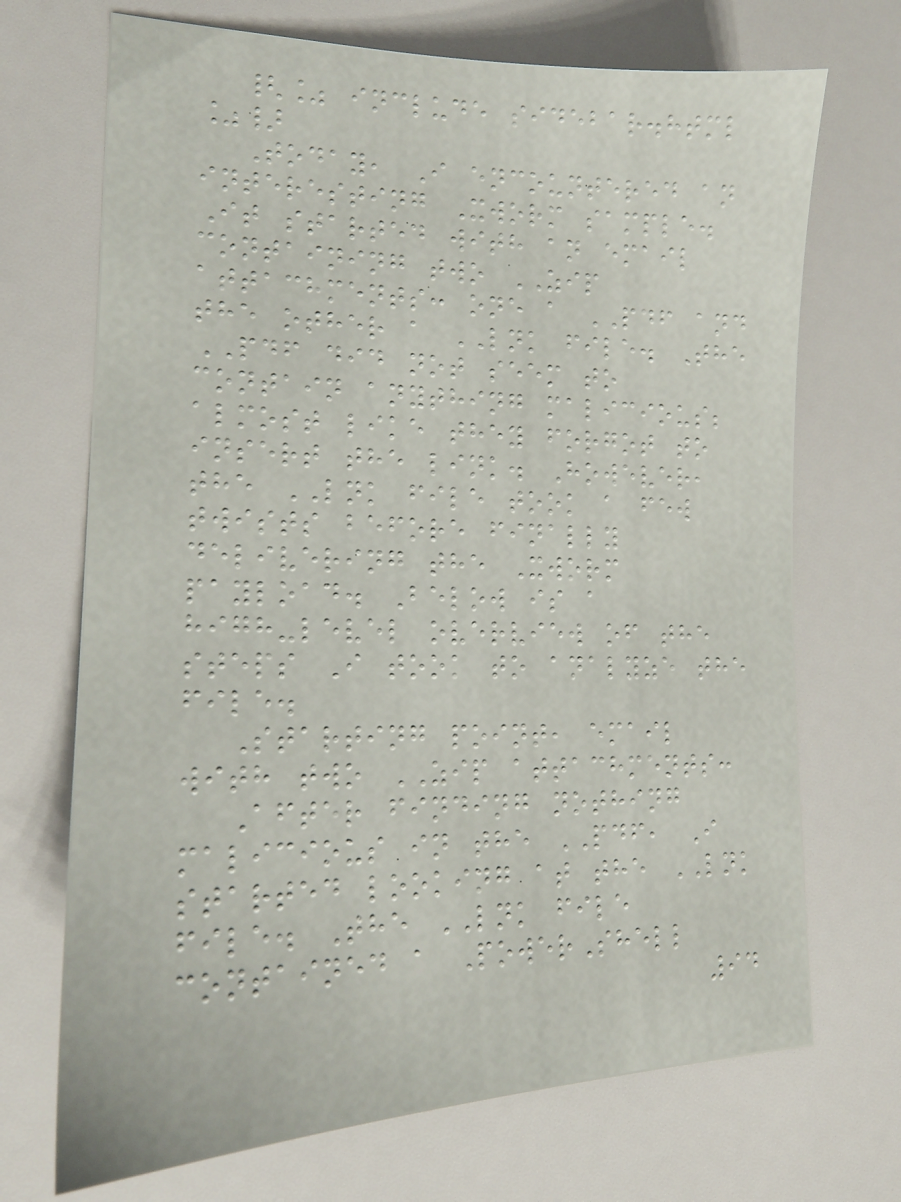{% include sidebar.html
%}
Today, I encountered an
interesting Xworm sample.
It started with an email
containing two ZIP
attachments: one a PDF and
the other a LNK file. The
PDF did not seem to
contain anything malicious;
almost like they forgot to
insert the link. However,
the LNK file took a few
twists before finally
delivering the Xworm
payload. Below is a
high-level overview of the
steps I took to analyze the
file.
Starting point, email
with two ZIP attachments:
After finding nothing
malicious in the PDF, I
started looking at the LNK
file. The LNK file
contained a PowerShell
94
